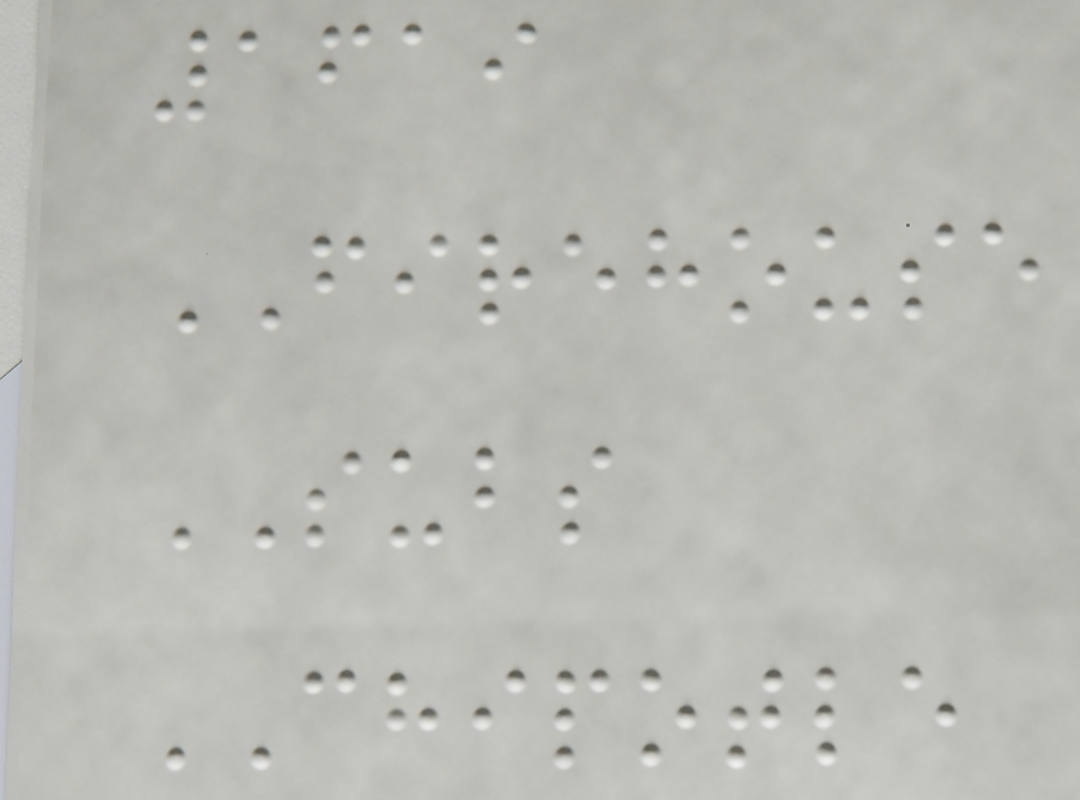1619
FIREHOUSE
SUBS
CHIPOTLE
